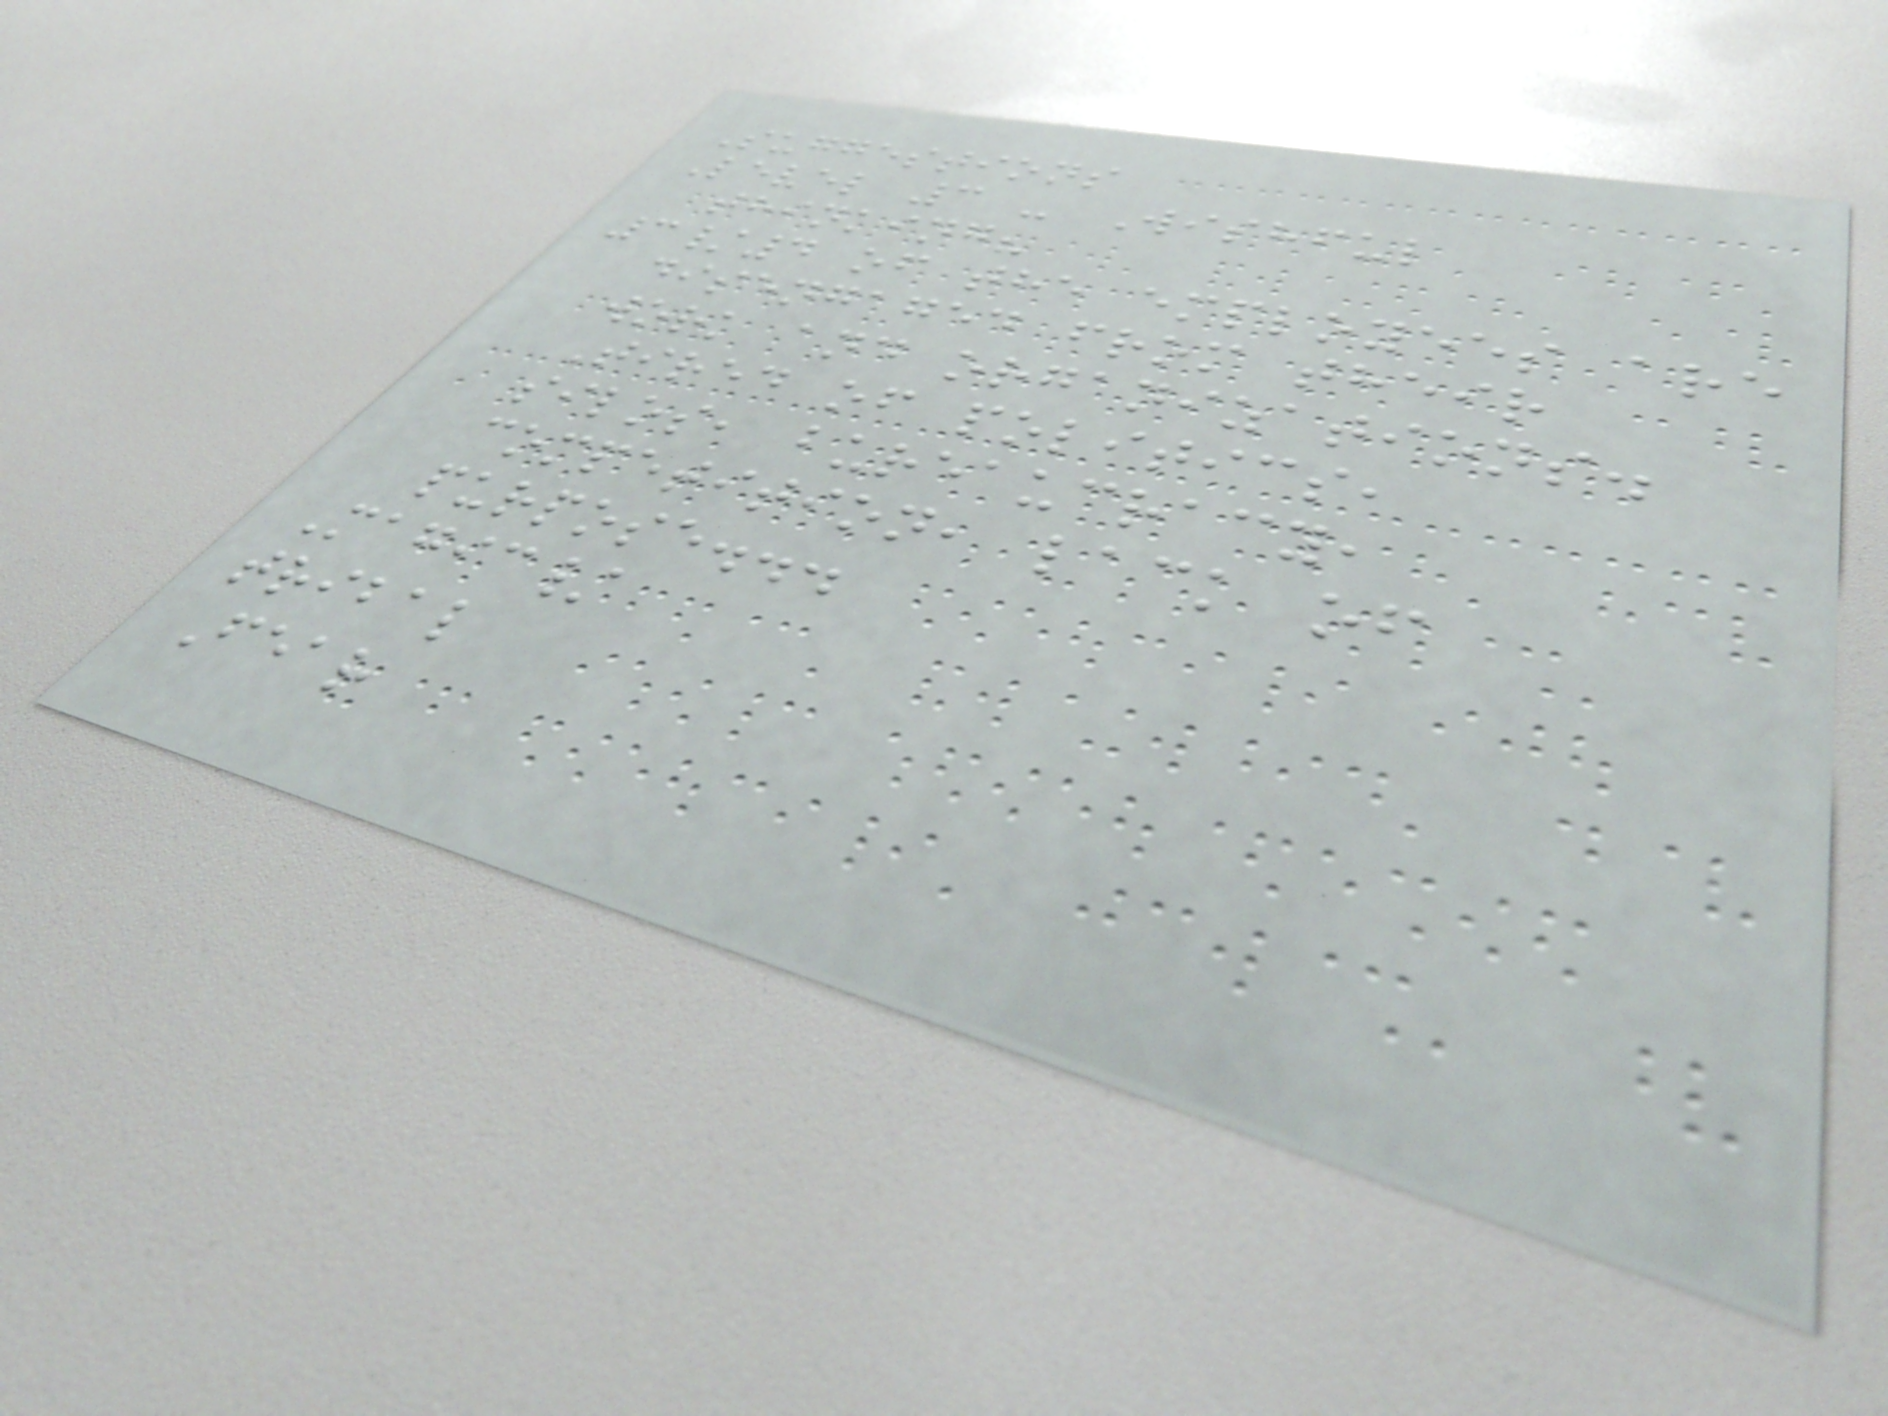Suggestions
Level 3 - Wishful
thinking?
3/4 of the employees are
disengaged from their
work and organizations.
Tired of politics,
silos, bureaucracy,
competition, lack of
purpose...
Magic/
tribal
Fear
